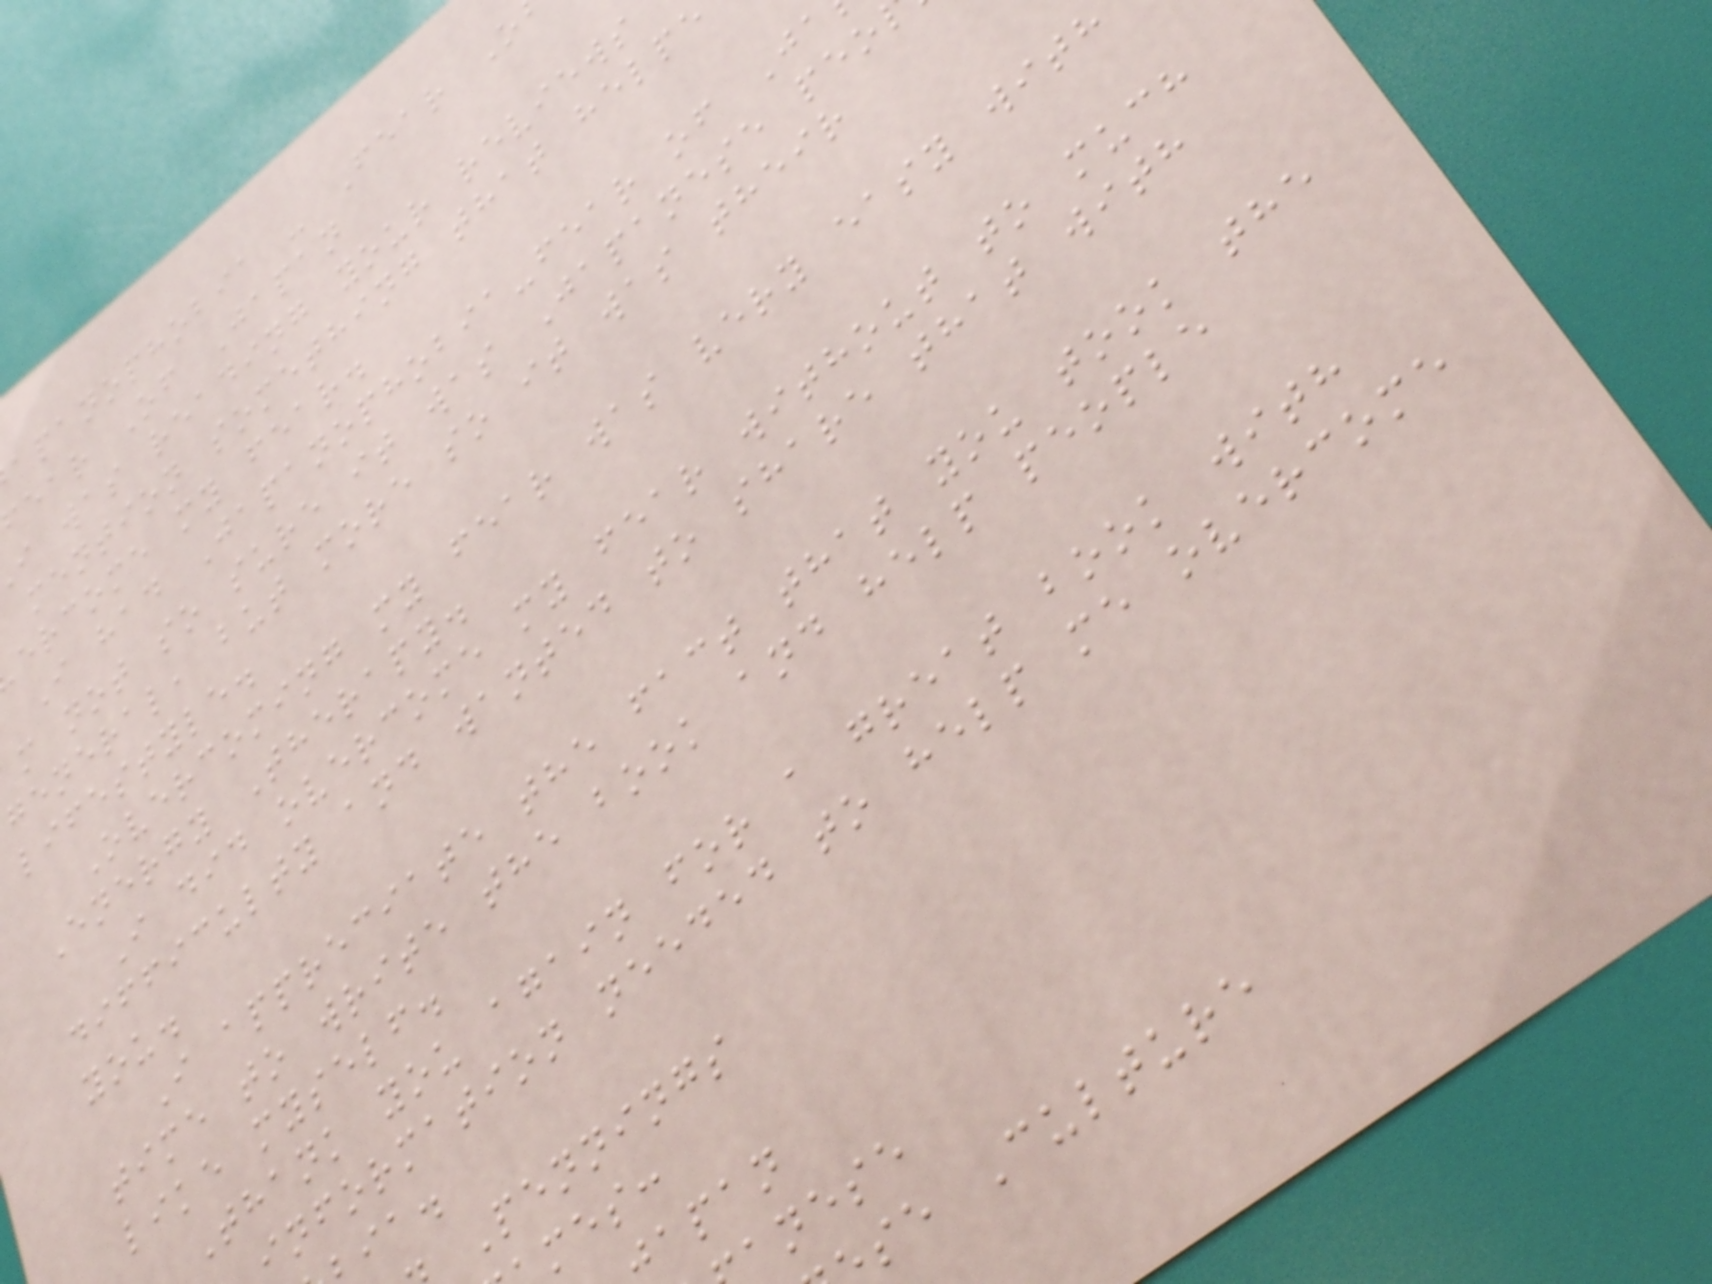apanophobia - Fear O
ear Of Japan
i was reading your reviews
mention something that helpe
ercome my fear.
I had Japanophobia-fear of Ja
m not so sure it was Japanese peo
general, but more so it was their
lifestyle.
Overcoming my fear was very easy with
Energy Therapy.
I did overcome my fear without to much
difficulty and wanted to share that with
you.
I appreciate the fact that you took the
time to write the book and help people
like myself.
Thank you again for a great book with
information needed to help me overcome
Pennings
mes:
anese
se Culture
